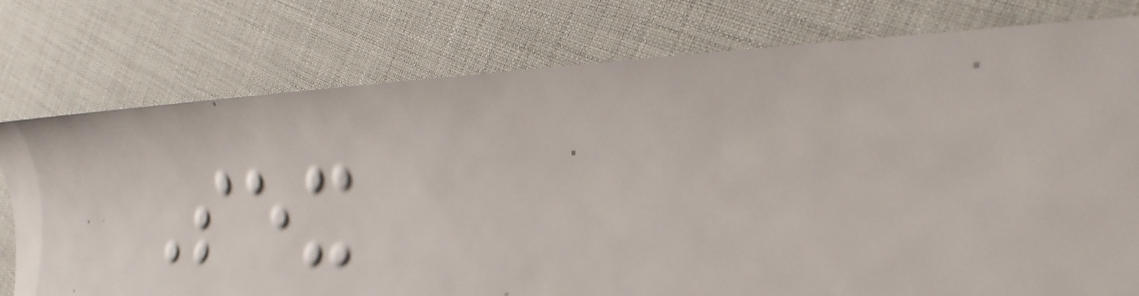Sex
